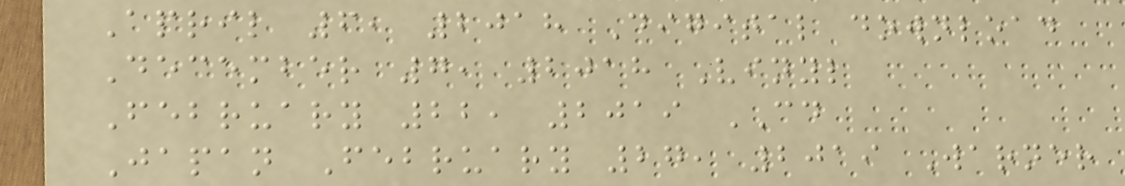April 6, 2018 Digital download
December 7, 2018 Vinyl
February 22, 2019 CD
Japan February 27, 2019 Warner
